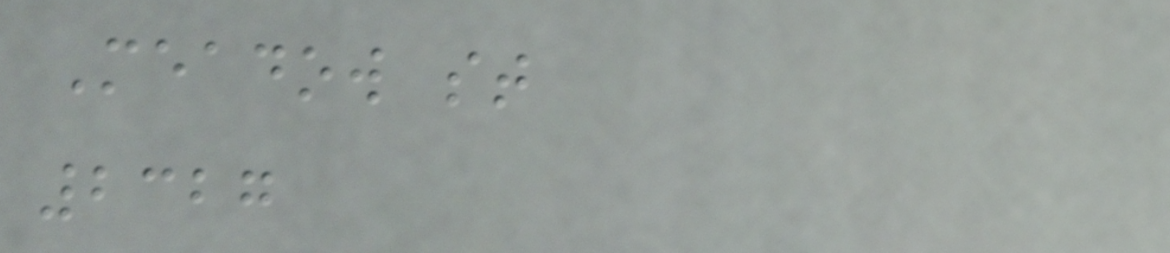Meadow st
2327
